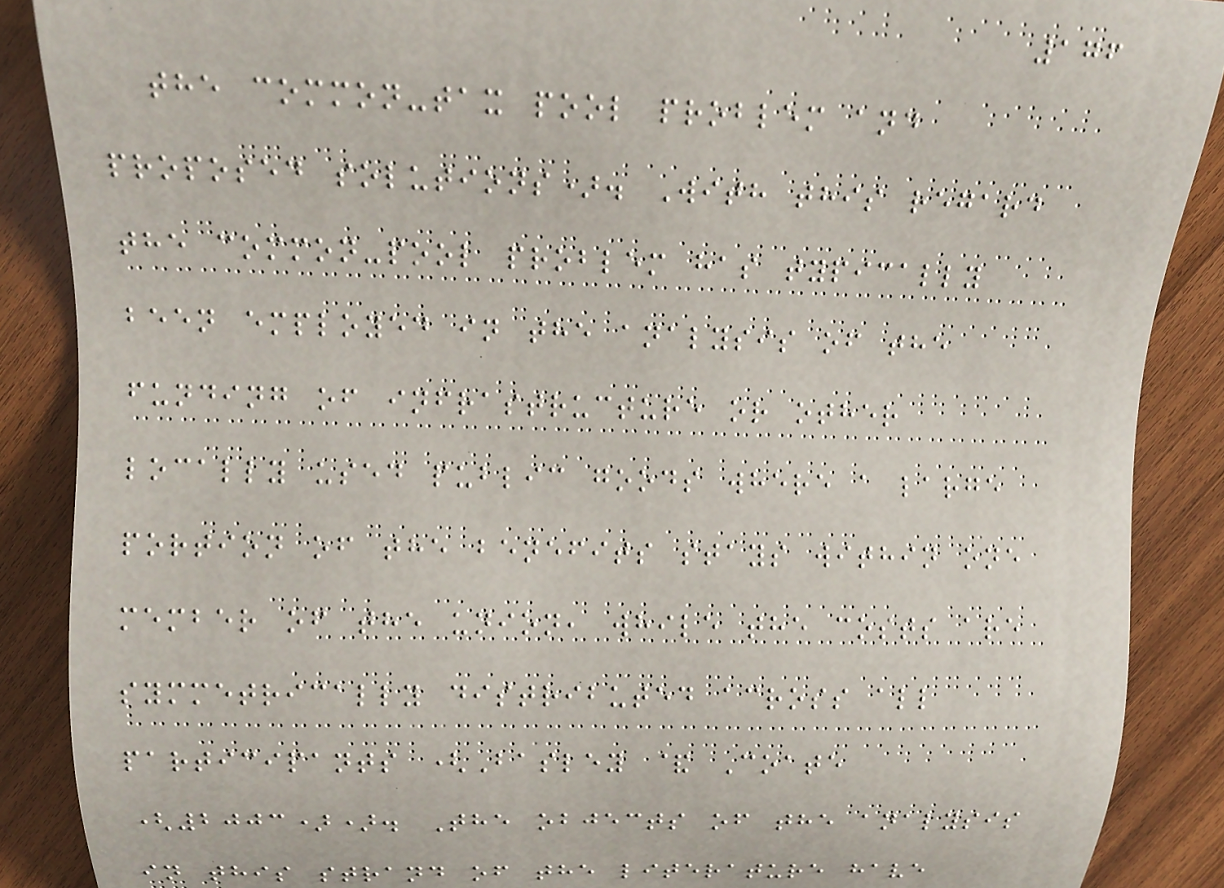176
the common-tax pool problem and
proposed solutions). With this regard
the common-pool problem has typically
been employed in the analysis of the
funding of infrastructure or other
locally used public goods where a large
portion of the benefits stays within one
member of the union, while the costs are
symmetrically distributed across all
participants (Basley & Coate
(2003)). The objects of the analysis
in this strand of the literature have
